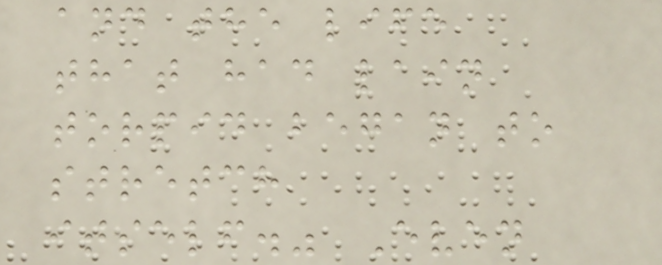and the life
that had lain
torpid began to
stretch
itself." Even
